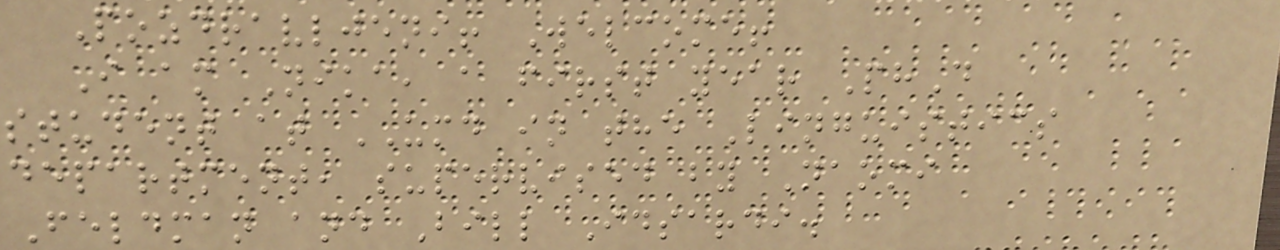Pozdravljeni! Welcome!
I am Nika, a first year PhD
student at UMD in the Linguistics
department, supervised by Naomi
Feldman and Bill Idsardi.
